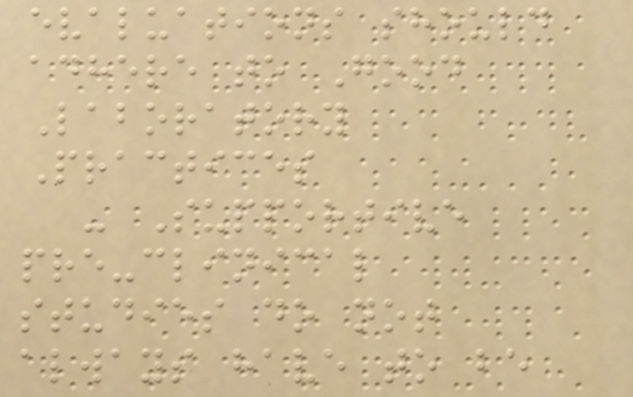evaluations should
adhere to Good
Laboratory
Practices
- Supportive
pre-clinical
studies do not
always have to be
